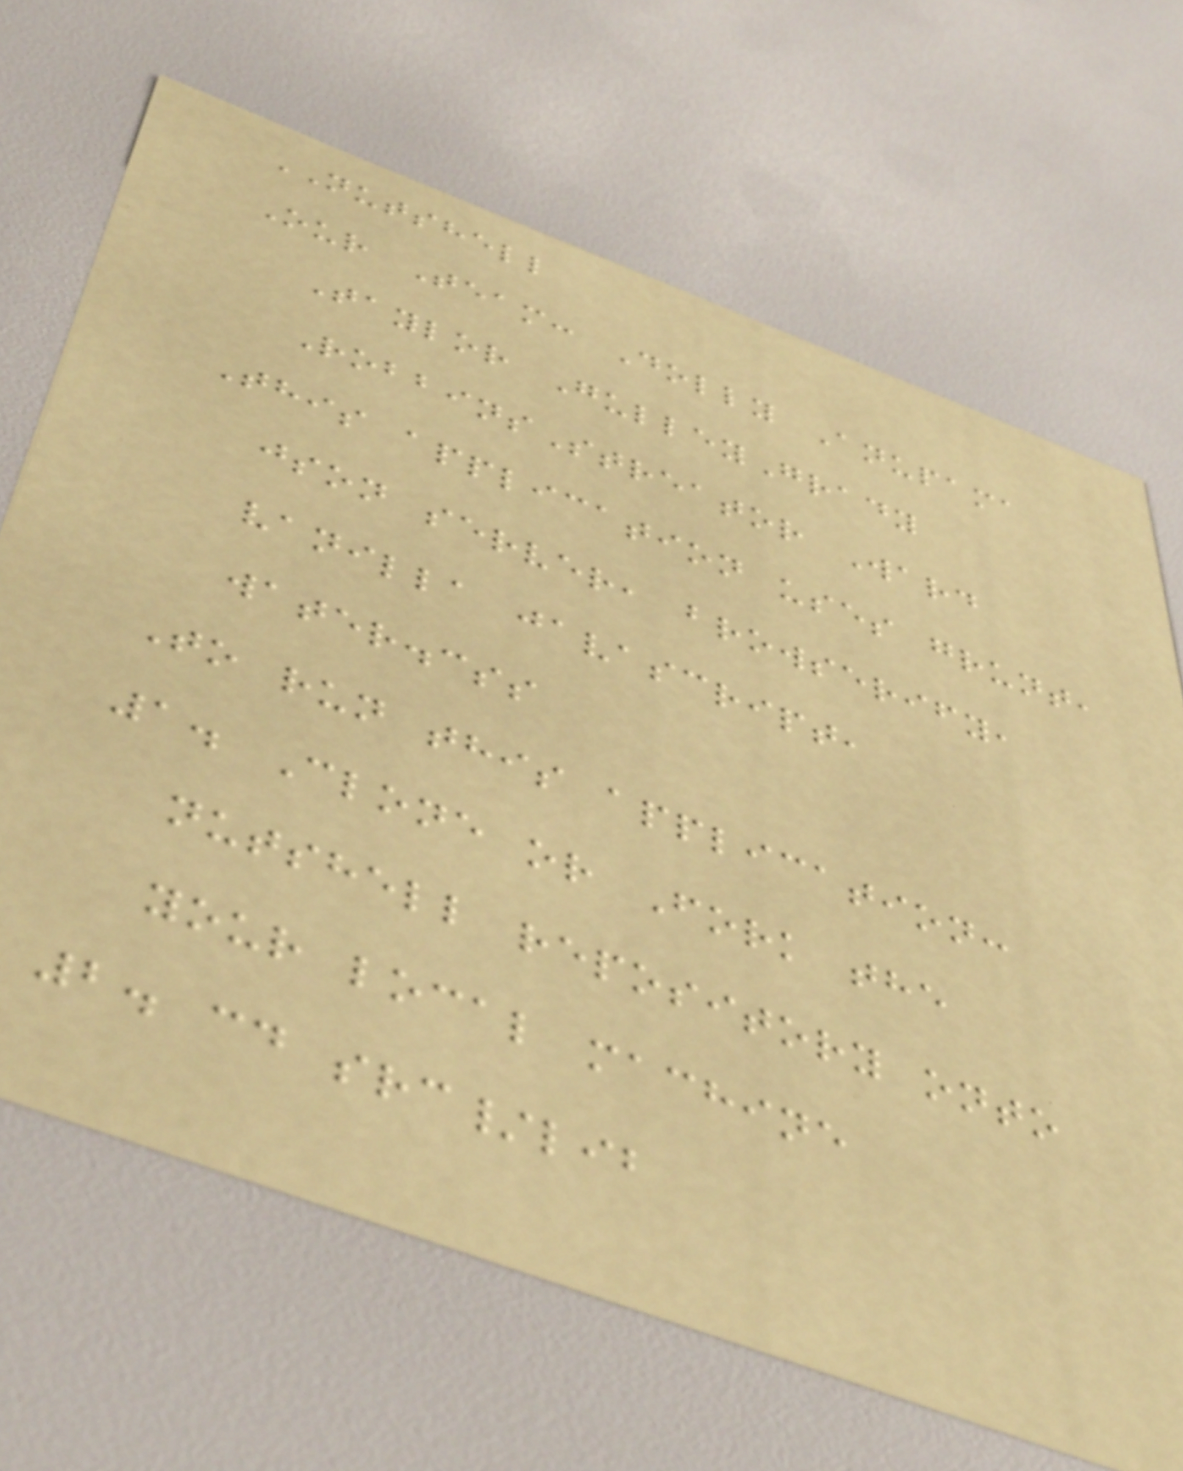NUTSHELL
Our Team: Dolly Anupama
Taylor GulleyGrady
RobbinsStreator Ward
This application uses grunt,
json server, browserify,
vanilla javascript,
water.css
To run this application:
1. Clone or Fork the
nutshell repository onto
your local machine
2. cd src/lib
